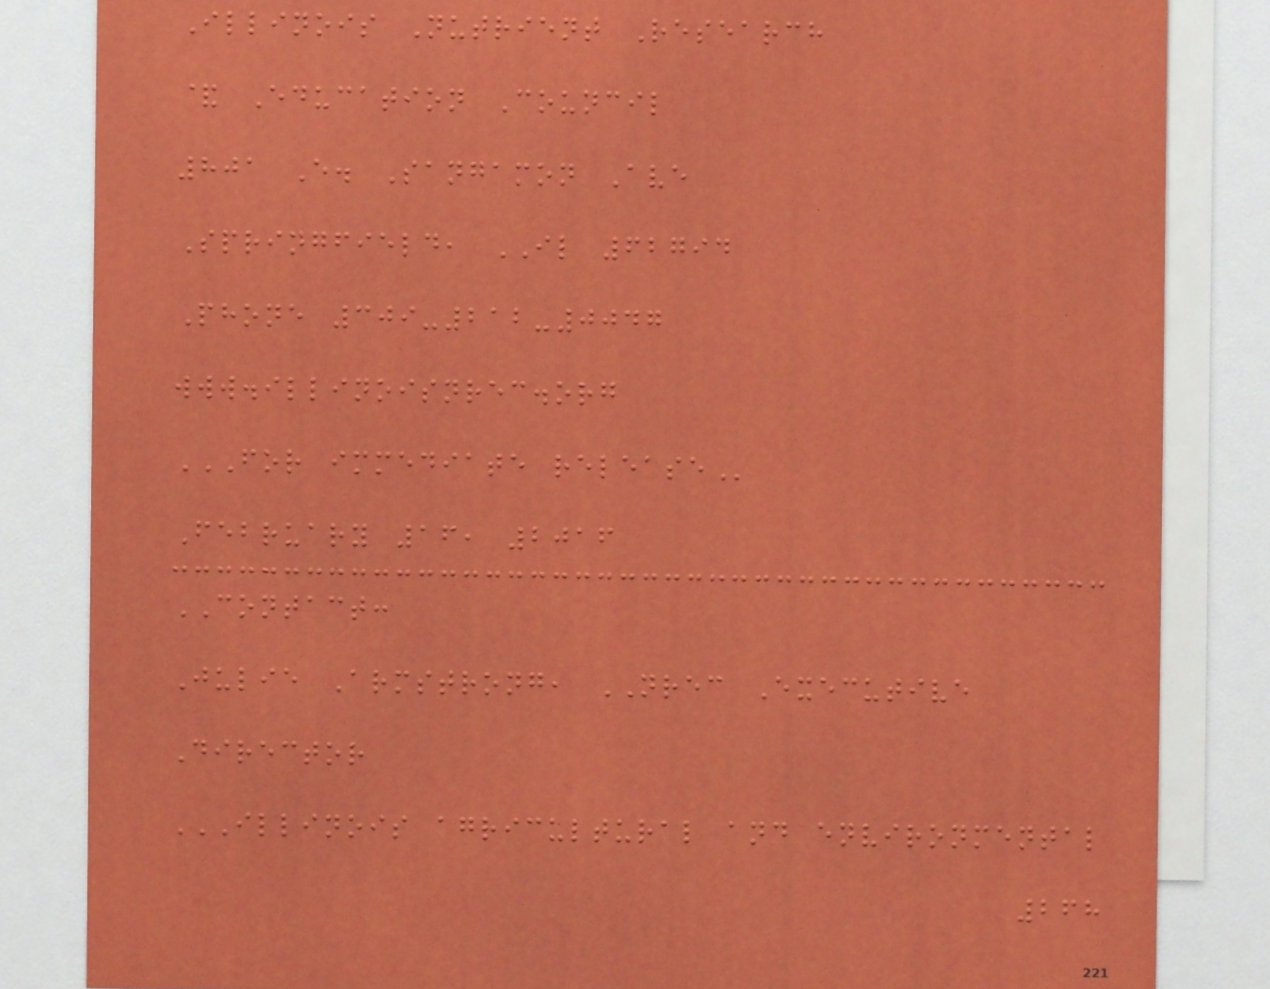Illinois Nutrient Research
& Education Council
801 E. Sangamon Ave
Springfield, IL 62794
Phone 309-212-0047
www.illinoisnrec.org
FOR IMMEDIATE RELEASE
February 16, 2016
CONTACT:
Julie Armstrong, NREC Executive
Director
ILLINOIS AGRICULTURAL AND ENVIRONMENTAL
268
